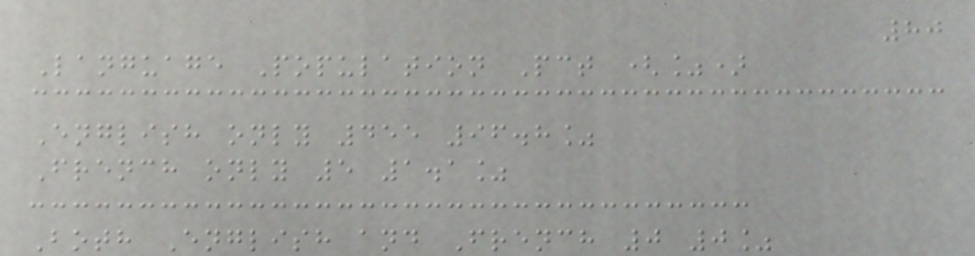80
Language Population Pct (%)
English only 455 96.8%
French only 5 1.1%
Both English and French 0 0%
